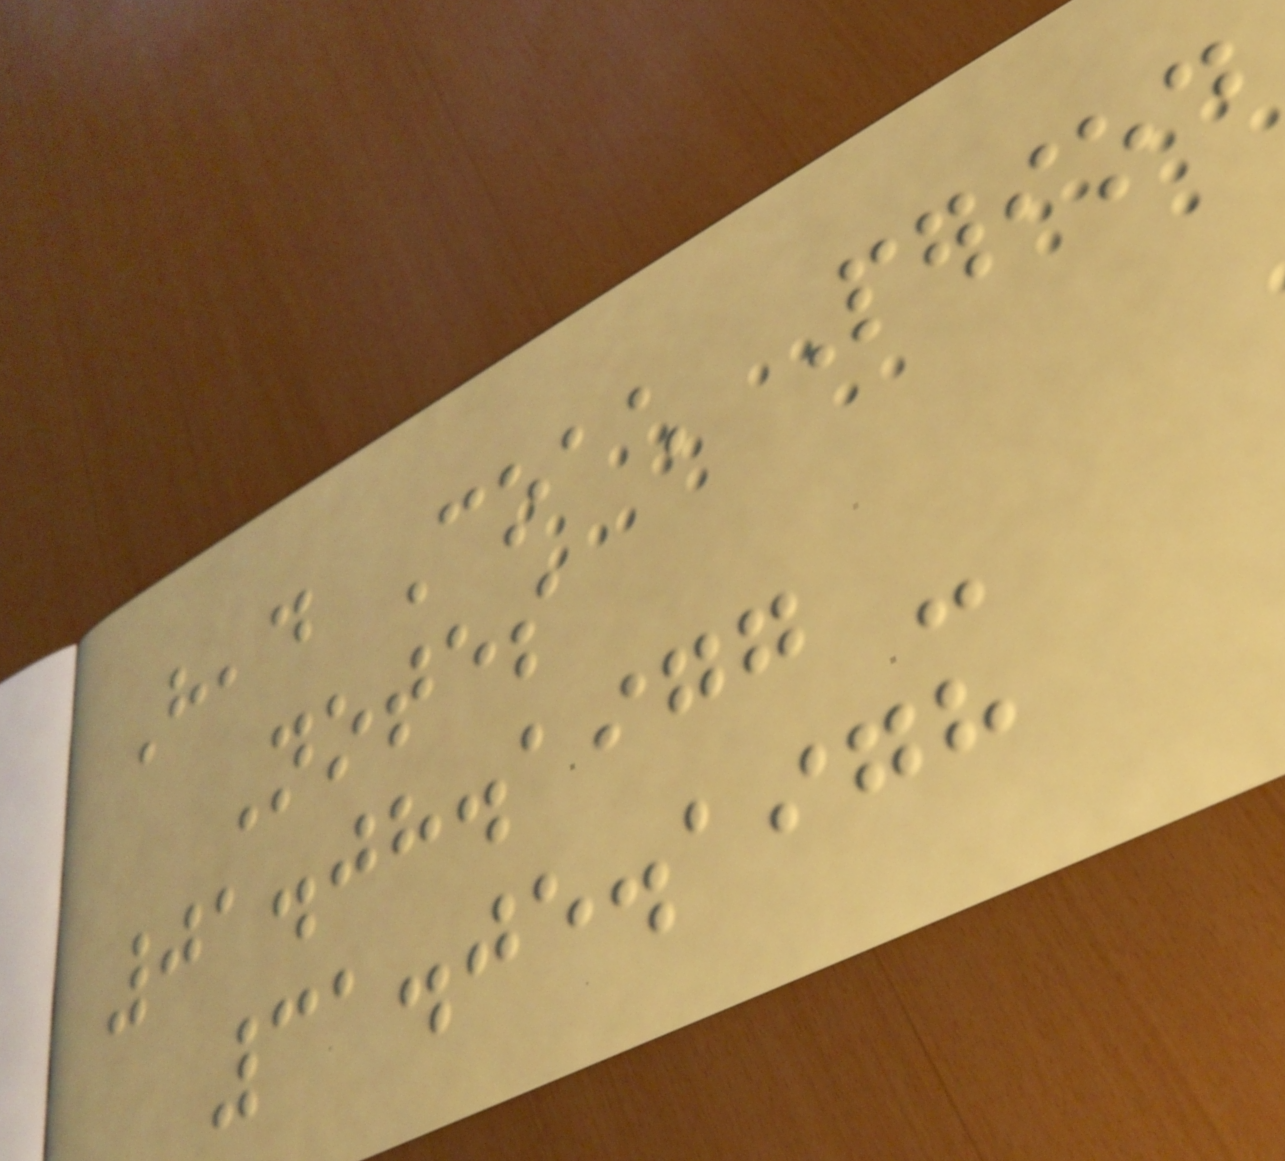Head Coach Period
Notes
01.08.1977 -
31.05.1978
